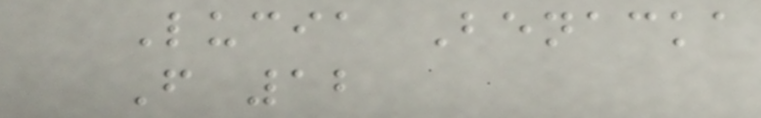Lucia Benacka
F 12
